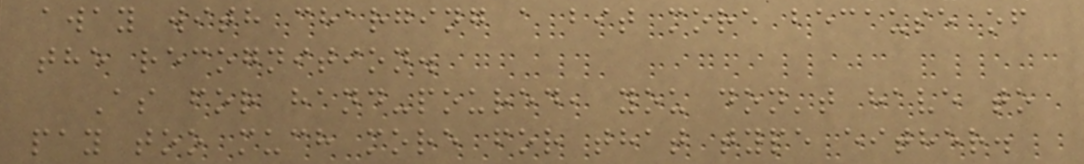away with charging a bit more because of
the recognition.
As for hand-poured, you don't have to
pay too much more for that type either.
